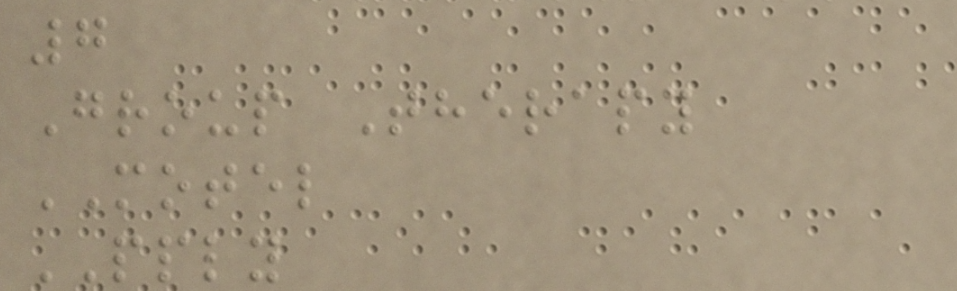7
Group Therapy
MOTEL
PPLY
